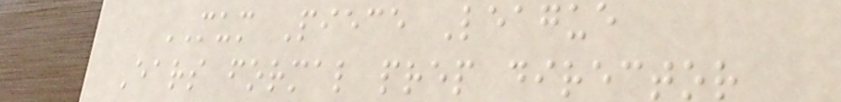MUM Piece League
Ears formal prep director
